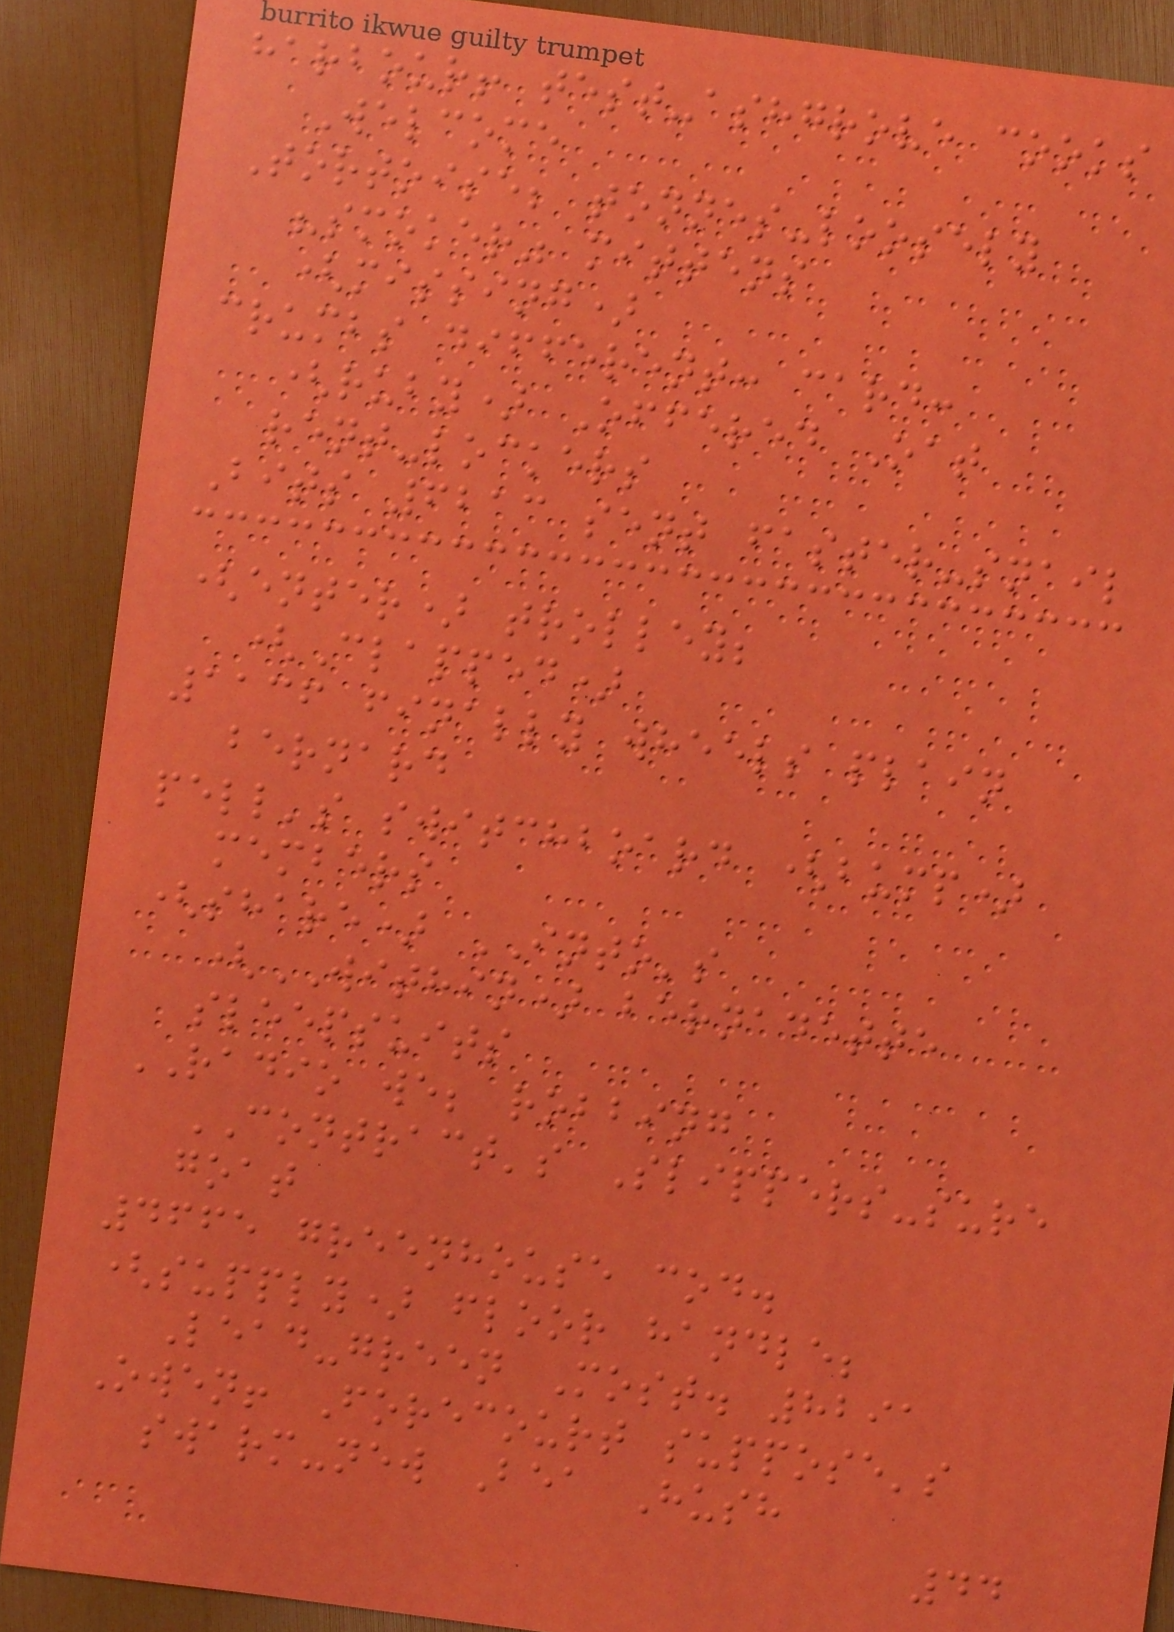harbour! test-ashgrove cooks
Welcome
Tortoise; tonnes-loosely
"smoker" mittens
(missing)
crumbs different: card:
(ruby) Offered Oat
rent-lockers
Bits 6213 sent faster-snail
(enter) trolley;
(Clapped)
1136 finally wheels plain
bernard
pell's switchboard (bump)
members
(share) INTO's
(WITHIN) bernadette
sleepsuits
RADIO we; robbing
CONTRACT's Slippers-sure
goat
4665 greenhouse cod.
(supply) floor handle;
Lead-green Most. 8291
Owen! Forecourt suppose's
swarm-new Bea Hush
44
